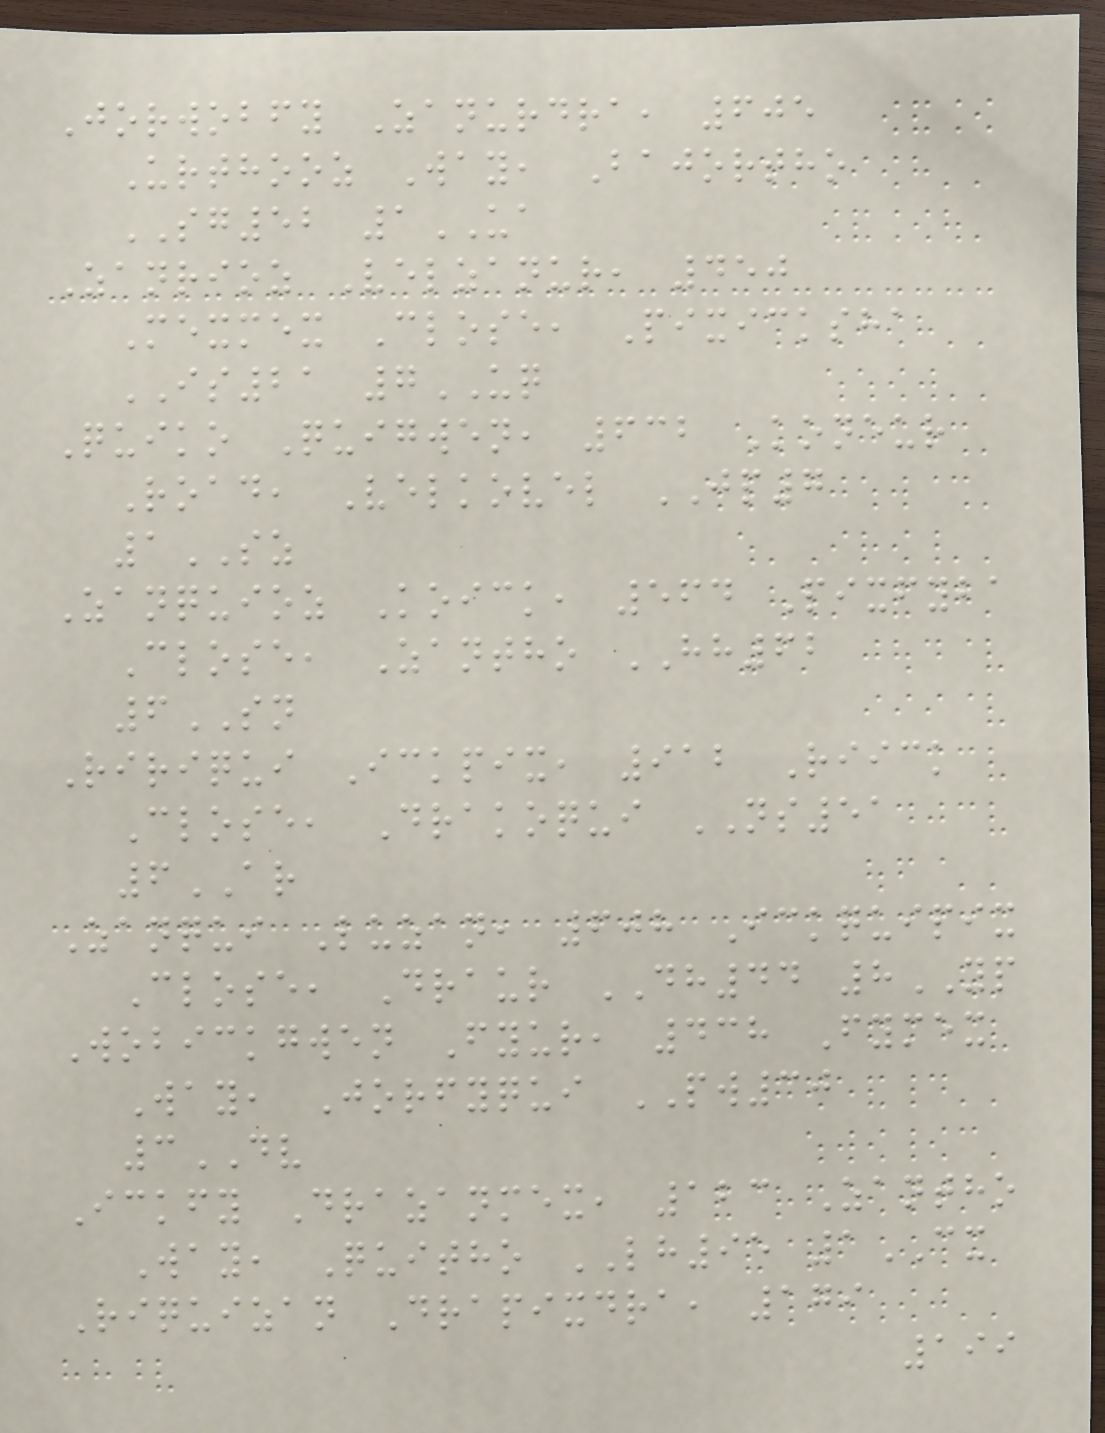Jorwobfy Zanurdra, 605
Urthooz Way, Bajortho
SG52 1UA
Zanrioz Velzanur, 450
Mexmex Close, Pixicksha
IS21 7UQ
Quiko Quigwen, 632 Koneur
Road, Velkovel JP7
1SZ
Zanquioz Koick, 564 Pixfyba
Close, Zantho HH62
6SN
Ririqui Ickpix, 912 Riick
Close, Drakoqui NS51
6AR
Zanqui Luzan, 608 Ickquipix
Close, Draur DH44 8YP
Wobickgwen Fyur, 438 Fymex
Way, Jorfyqui PW30
3DV
Ickfy Drazanmex, 123 Zantho
Way, Quitho LH95 1CX
Riquizan Drapixdra, 179
199
